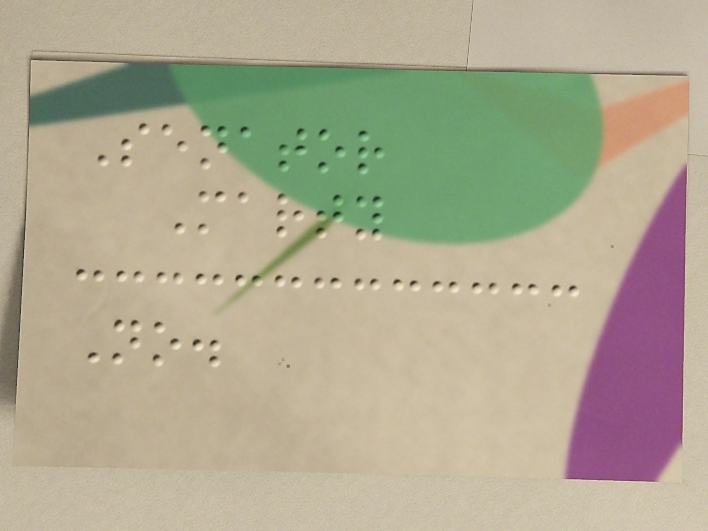Senator
Marty
No.
